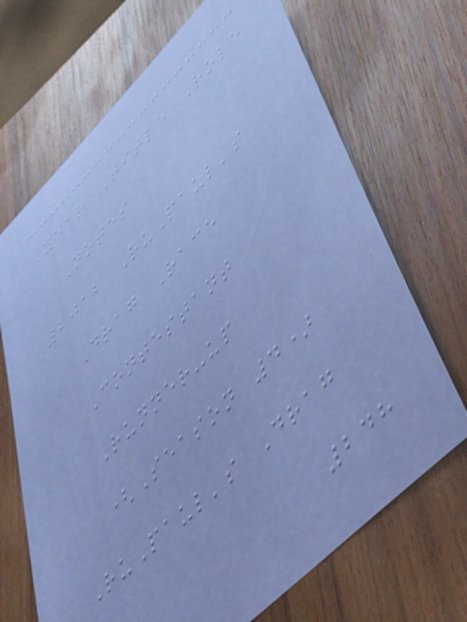Year Title Role
Notes
2012 RuPaul's
Drag Race
Contestant
Runner-up
(Season 4)
RuPaul's Drag
248
